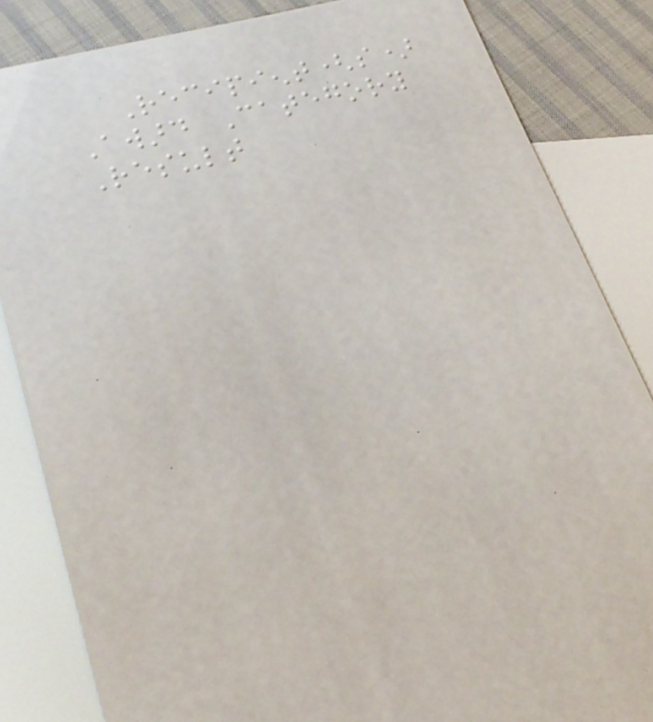Recipient(s)
Award Category
Result
